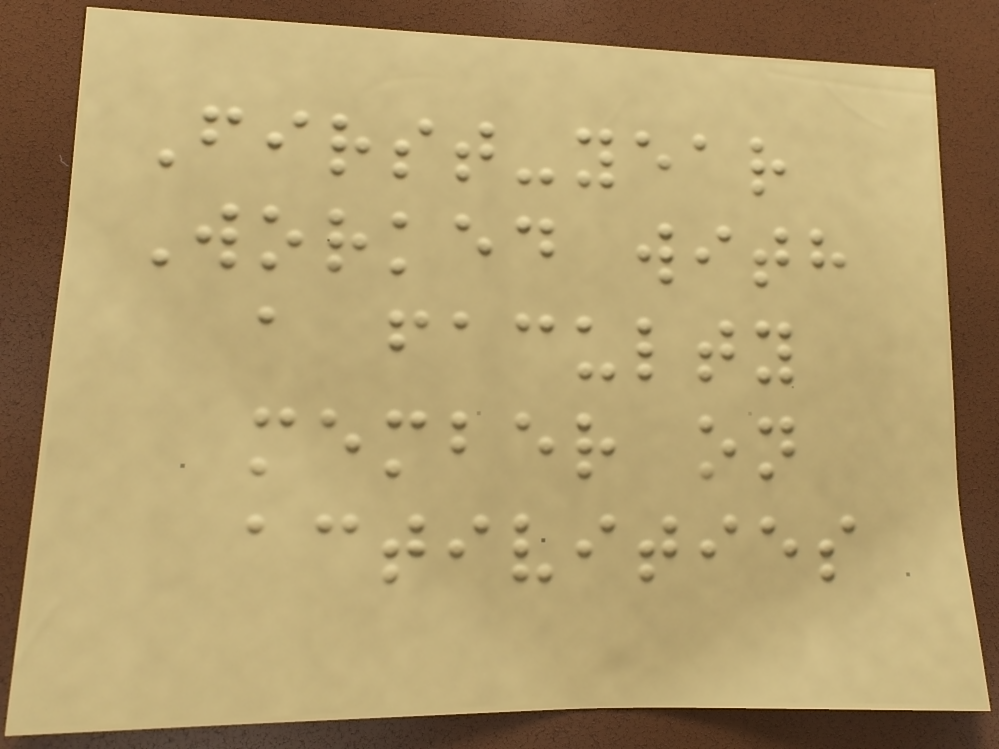First-year
Worked with
a faculty
member on
activities
